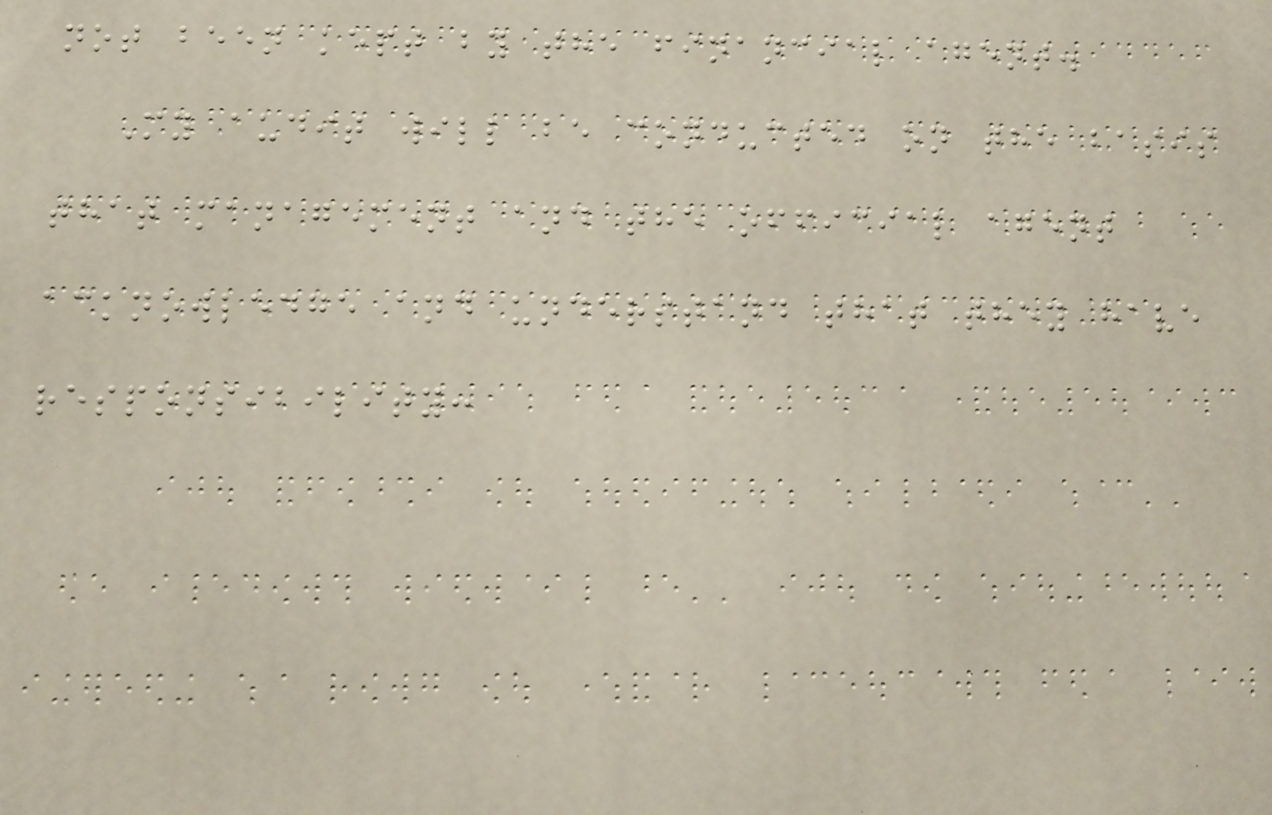not been kept by the financial agent.
My audit will be conducted on the basis
that management and the official agent
acknowledge and understand that they have
responsibility:
